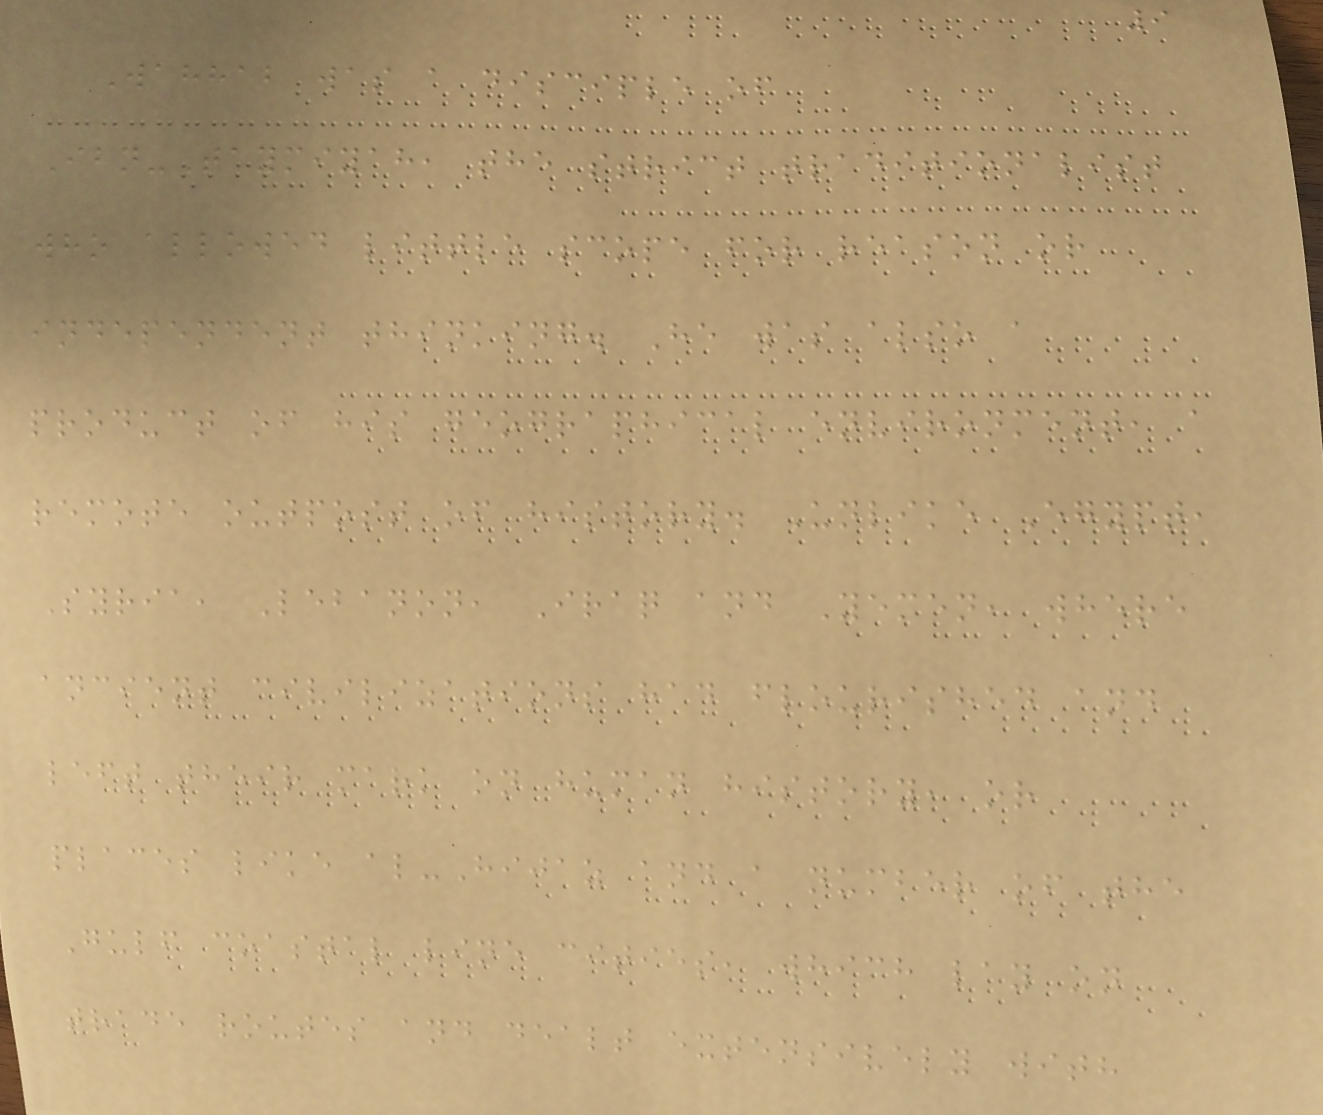9
Wahhab was a disciple of
Ibn-Taymiyah, the strict traditionalist
who allowed little scope for reason or
independent thinking. He was also a
product of his geographical environment, a
remote outpost of history. Unlike Egypt,
Syria, Lebanon, Iraq and Yemen, where
ancient civilizations had flourished and
left their mark on human history, or
places like al-Hijaz and a number of the
Gulf coastal line cities, which lay on
trade routes and dealt extensively with
